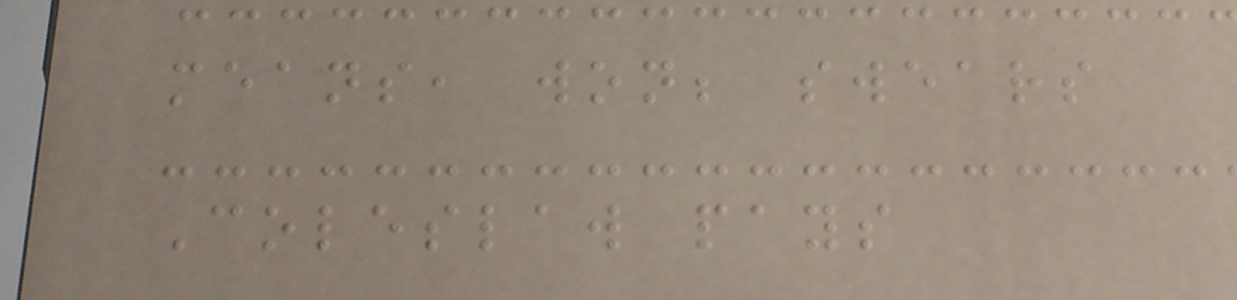means, won; swears
Coleslaw pays
